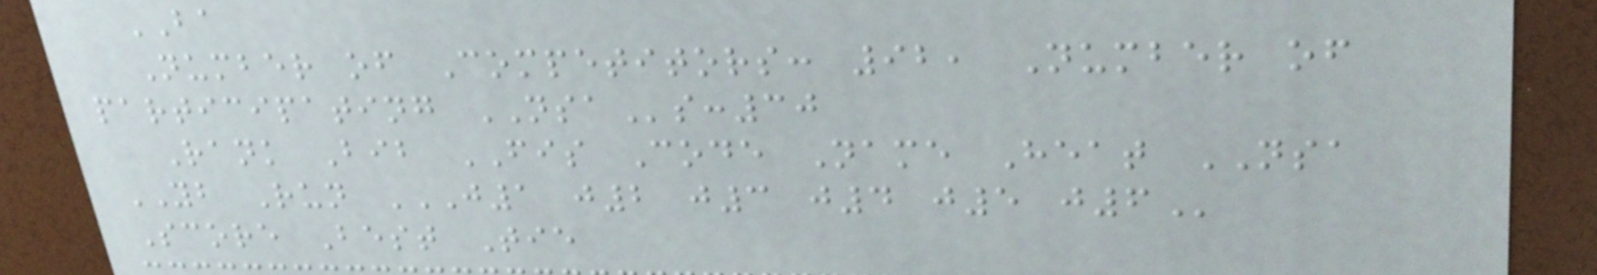BA
Number of Competitors: 92, Number of
participating NSAs:30
Rank Bib FIS Code Name Heat NSA
YB Run J1 J2 J3 J4 J5 J6
Score Best Tie
